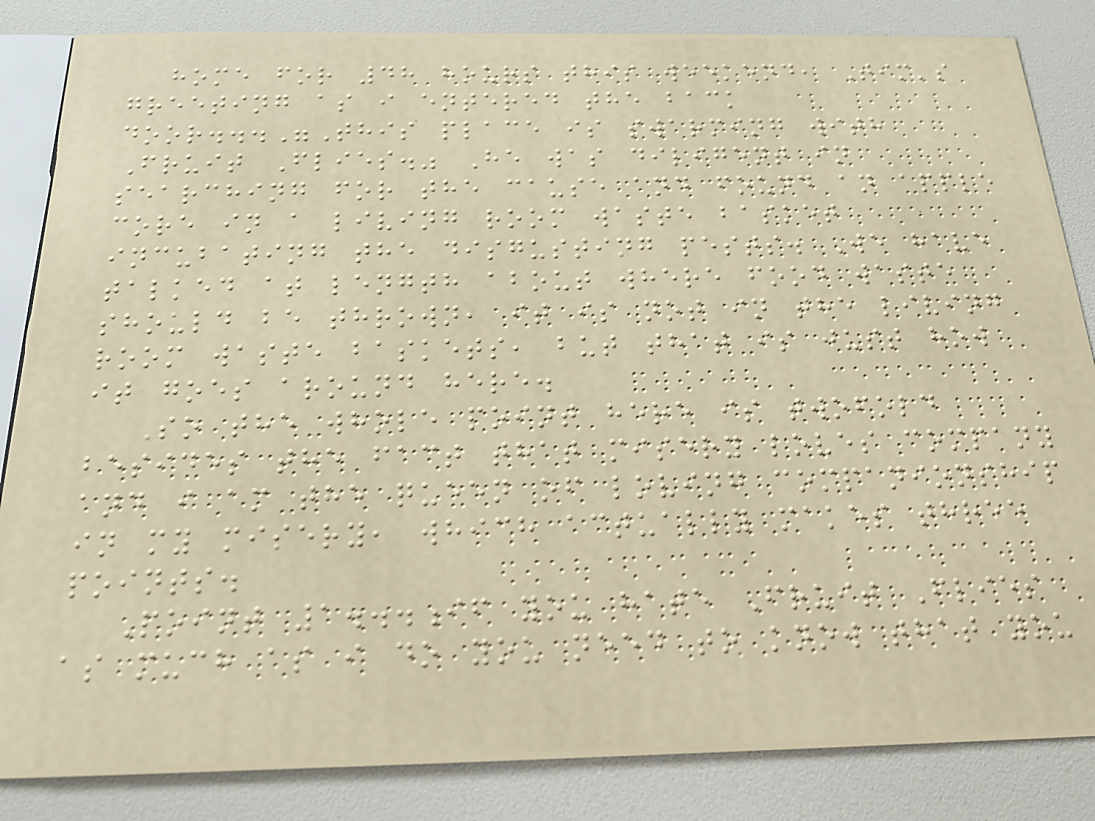home for 48 hours this weekend, Tim's
greeting as i entered the back
door..."This place is swarming with
Fruit Flies." He was diligent in
searching for the cause and found an apple
core in a living room waste basket
incubating the disgusting pests. We have
talked at length about where food waste
should be thrown, it is not in the living
room waste baskets, but that is just how
it goes around here.
So the whole point here is twofold
besides the fact that misery loves company
and i am the queen of loving companionship
in my misery, which actually makes three
points.
Point 1...if you hate Fruit Flies
as much as i do you need to know that you
